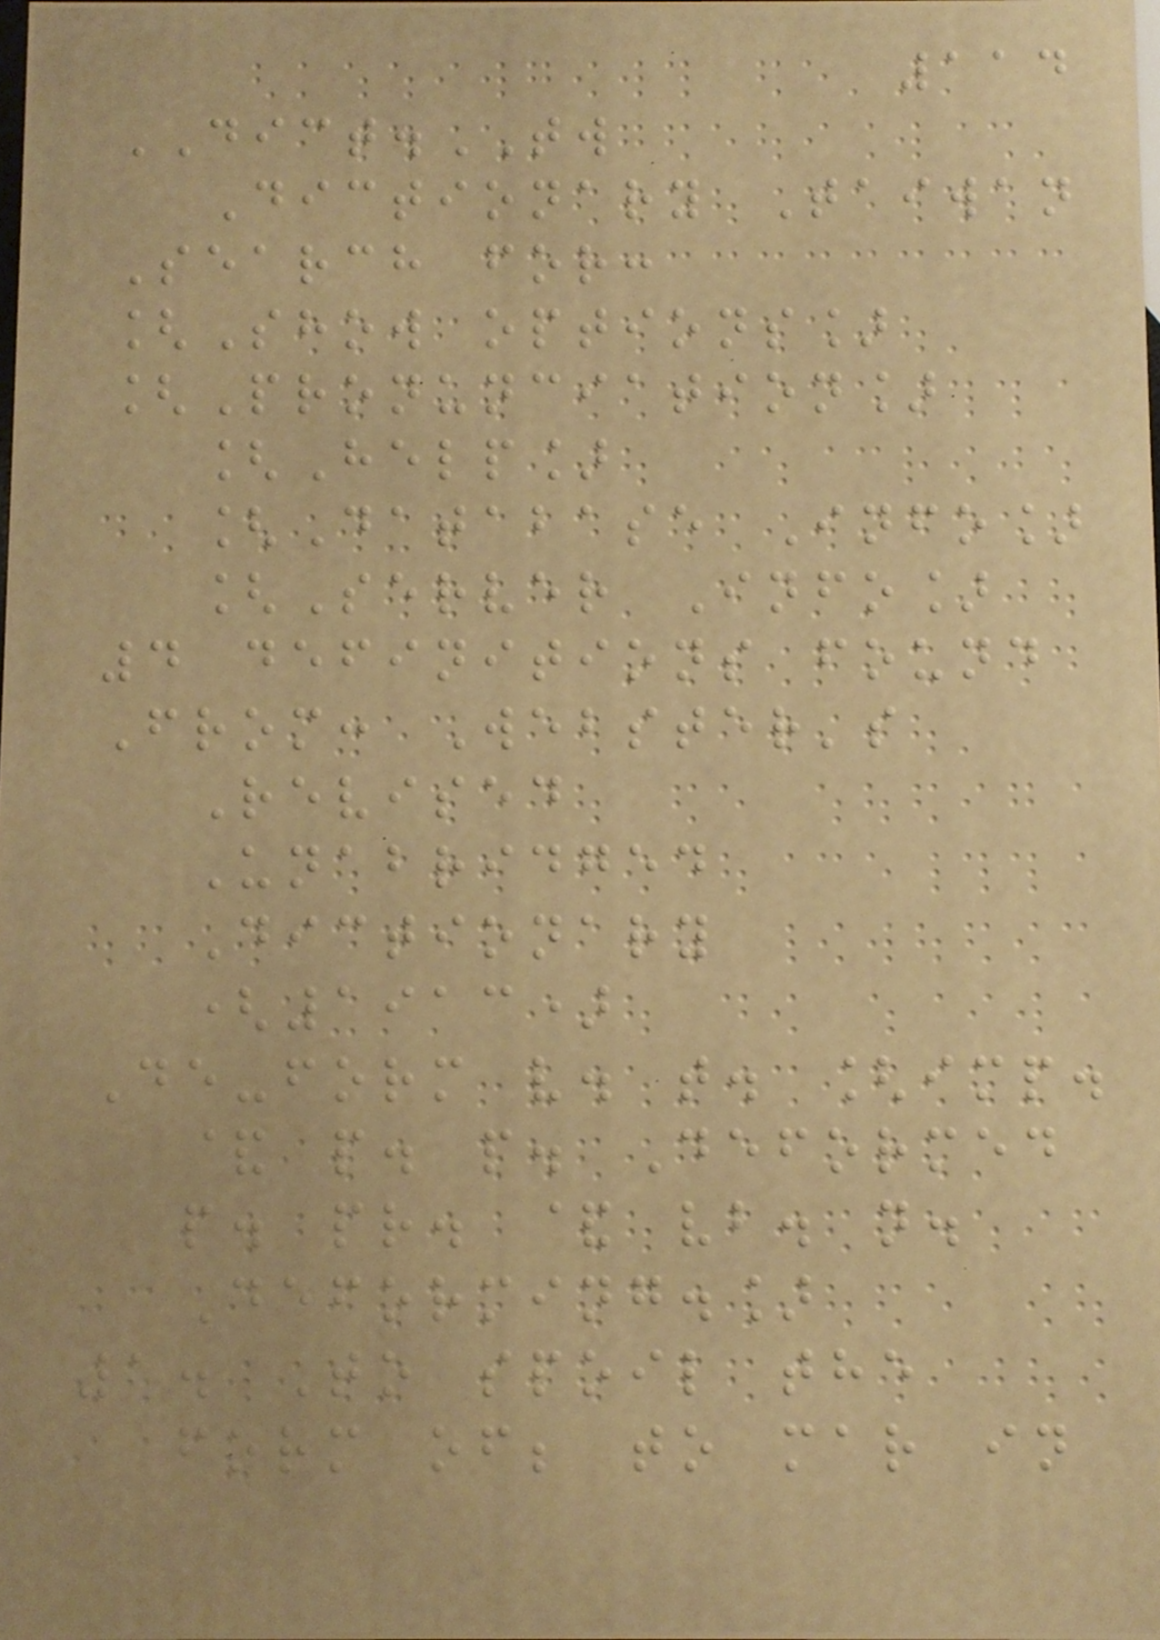114
DICT.TW
Dictionary Taiwan
Search for:
[Show options]
[Pronunciation]
[Help]
[Database Info]
[Server Info]
4 definitions found
From: Webster's
Revised
Unabridged
Dictionary
(1913)
De-form v. t. [imp.
& p. p. Deformed
p. pr. & vb. n.
Deforming.]
1. To spoil the
form of; to mar in
